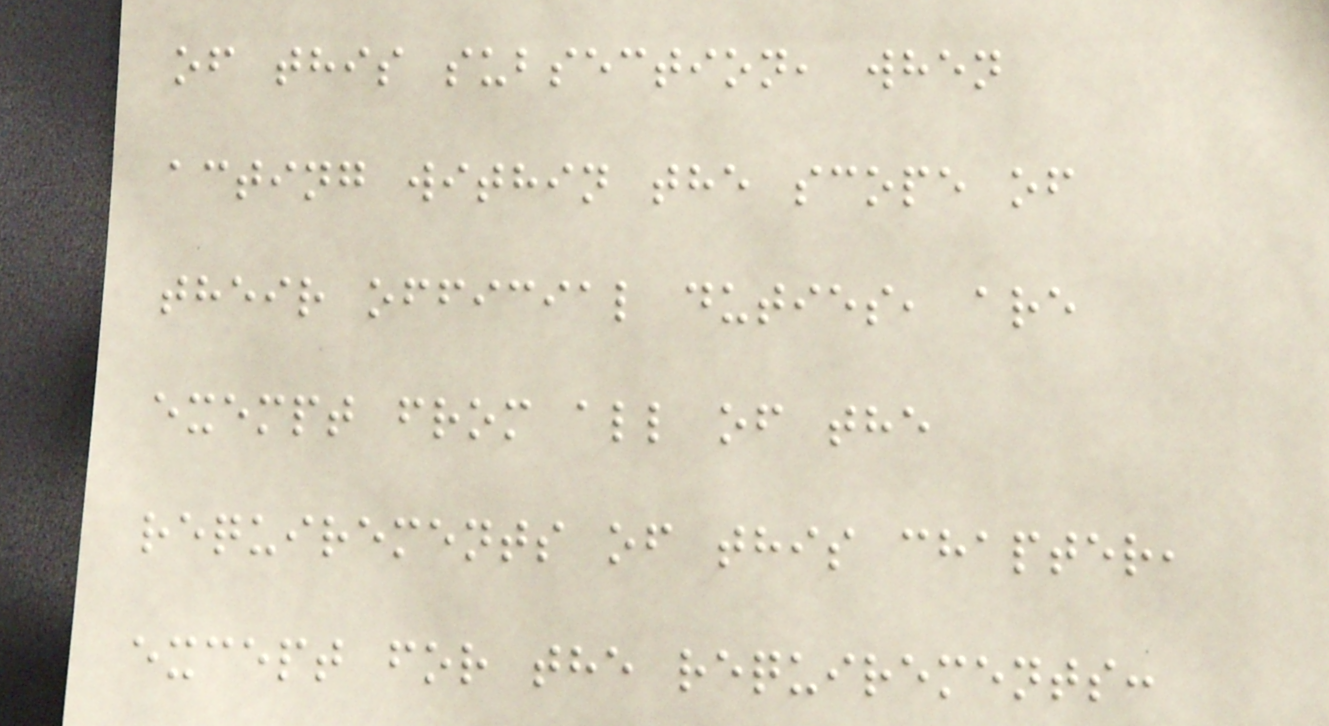of this subsection, when
acting within the scope of
their official duties, are
exempt from all of the
requirements of this chapter,
except for the requirements:
